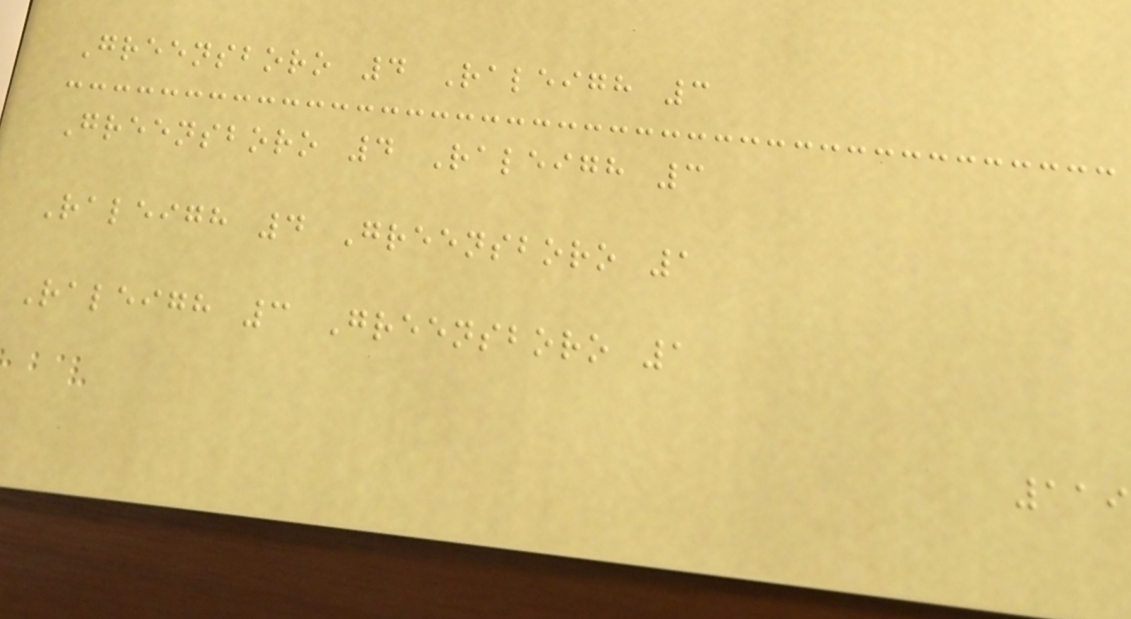Greensboro 4 Raleigh 3
Greensboro 4 Raleigh 3
Raleigh 4 Greensboro 1
Raleigh 3 Greensboro 1
119
